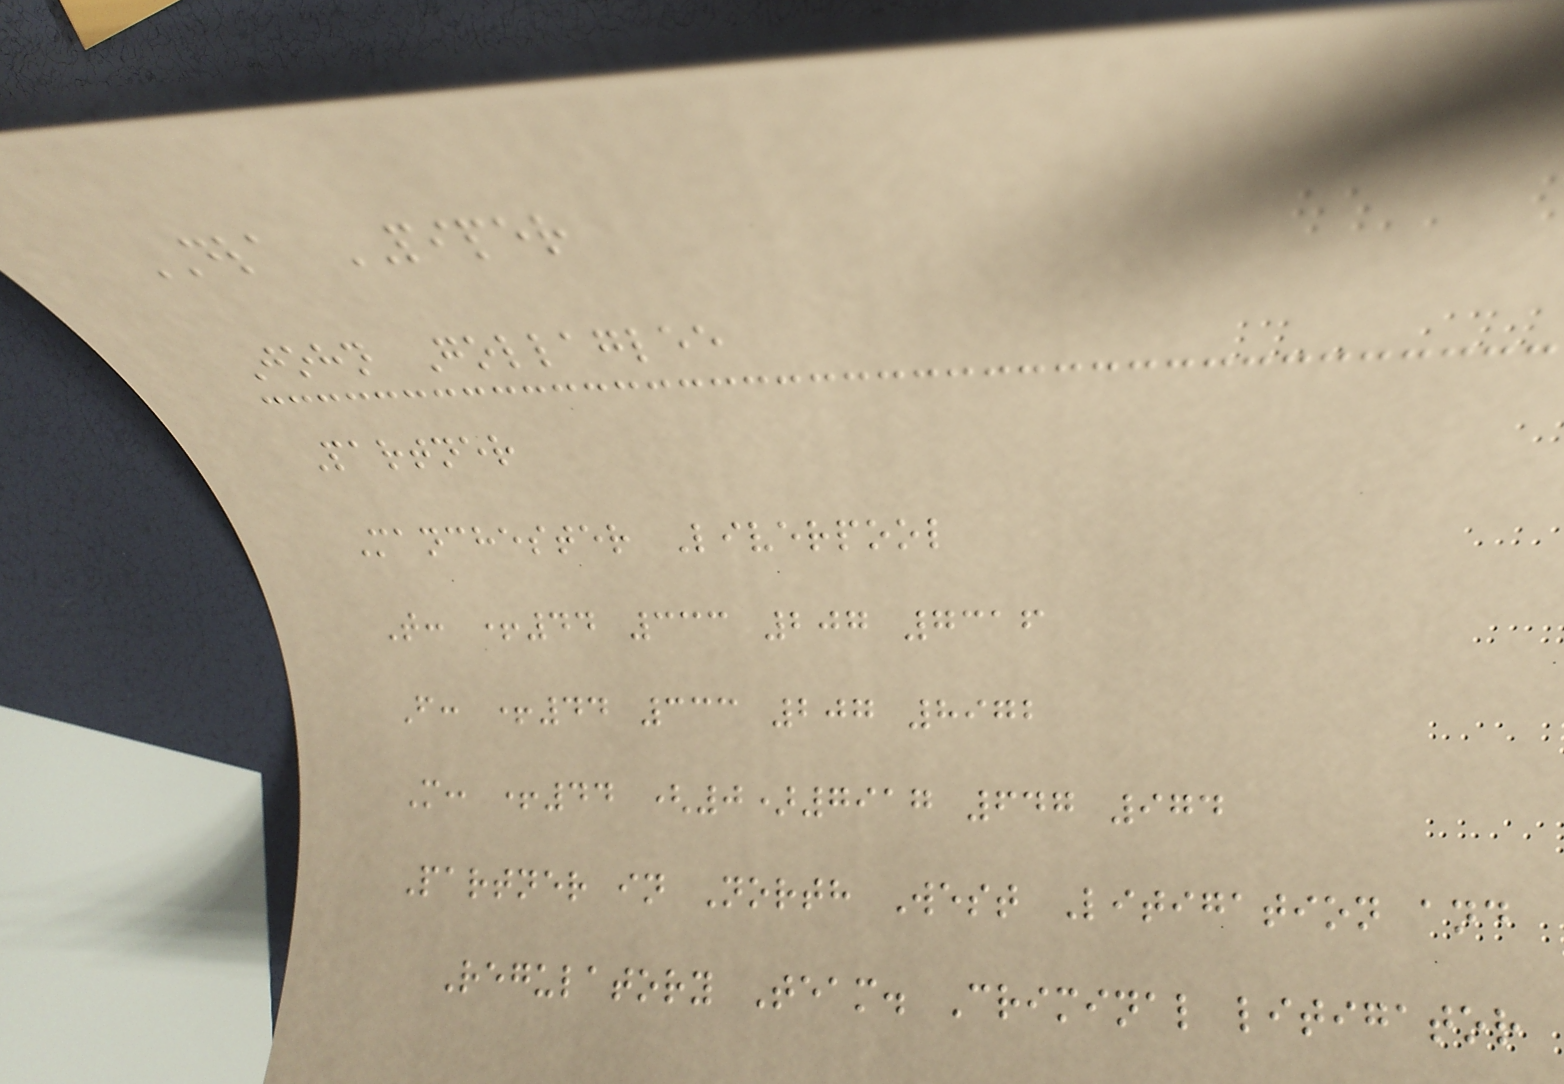DLA PIPER
John Gollaglee
Partner
Manchester Liverpool
T: +44 333 207 7316
F: +44 333 207 8972
M: +44 (0)7917 647 974
Partner in North West Litigation and
Regulatory Team. Criminal litigator
